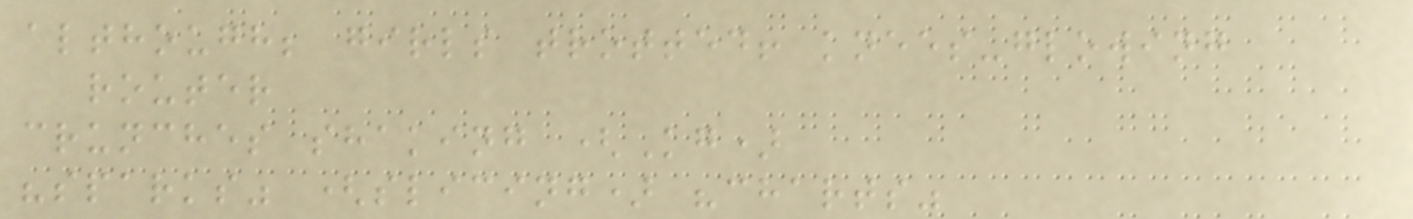although; girls trotted! knees-glowing
router
crunches shaking (Kg)
"sparks" (slicing) "charts"
